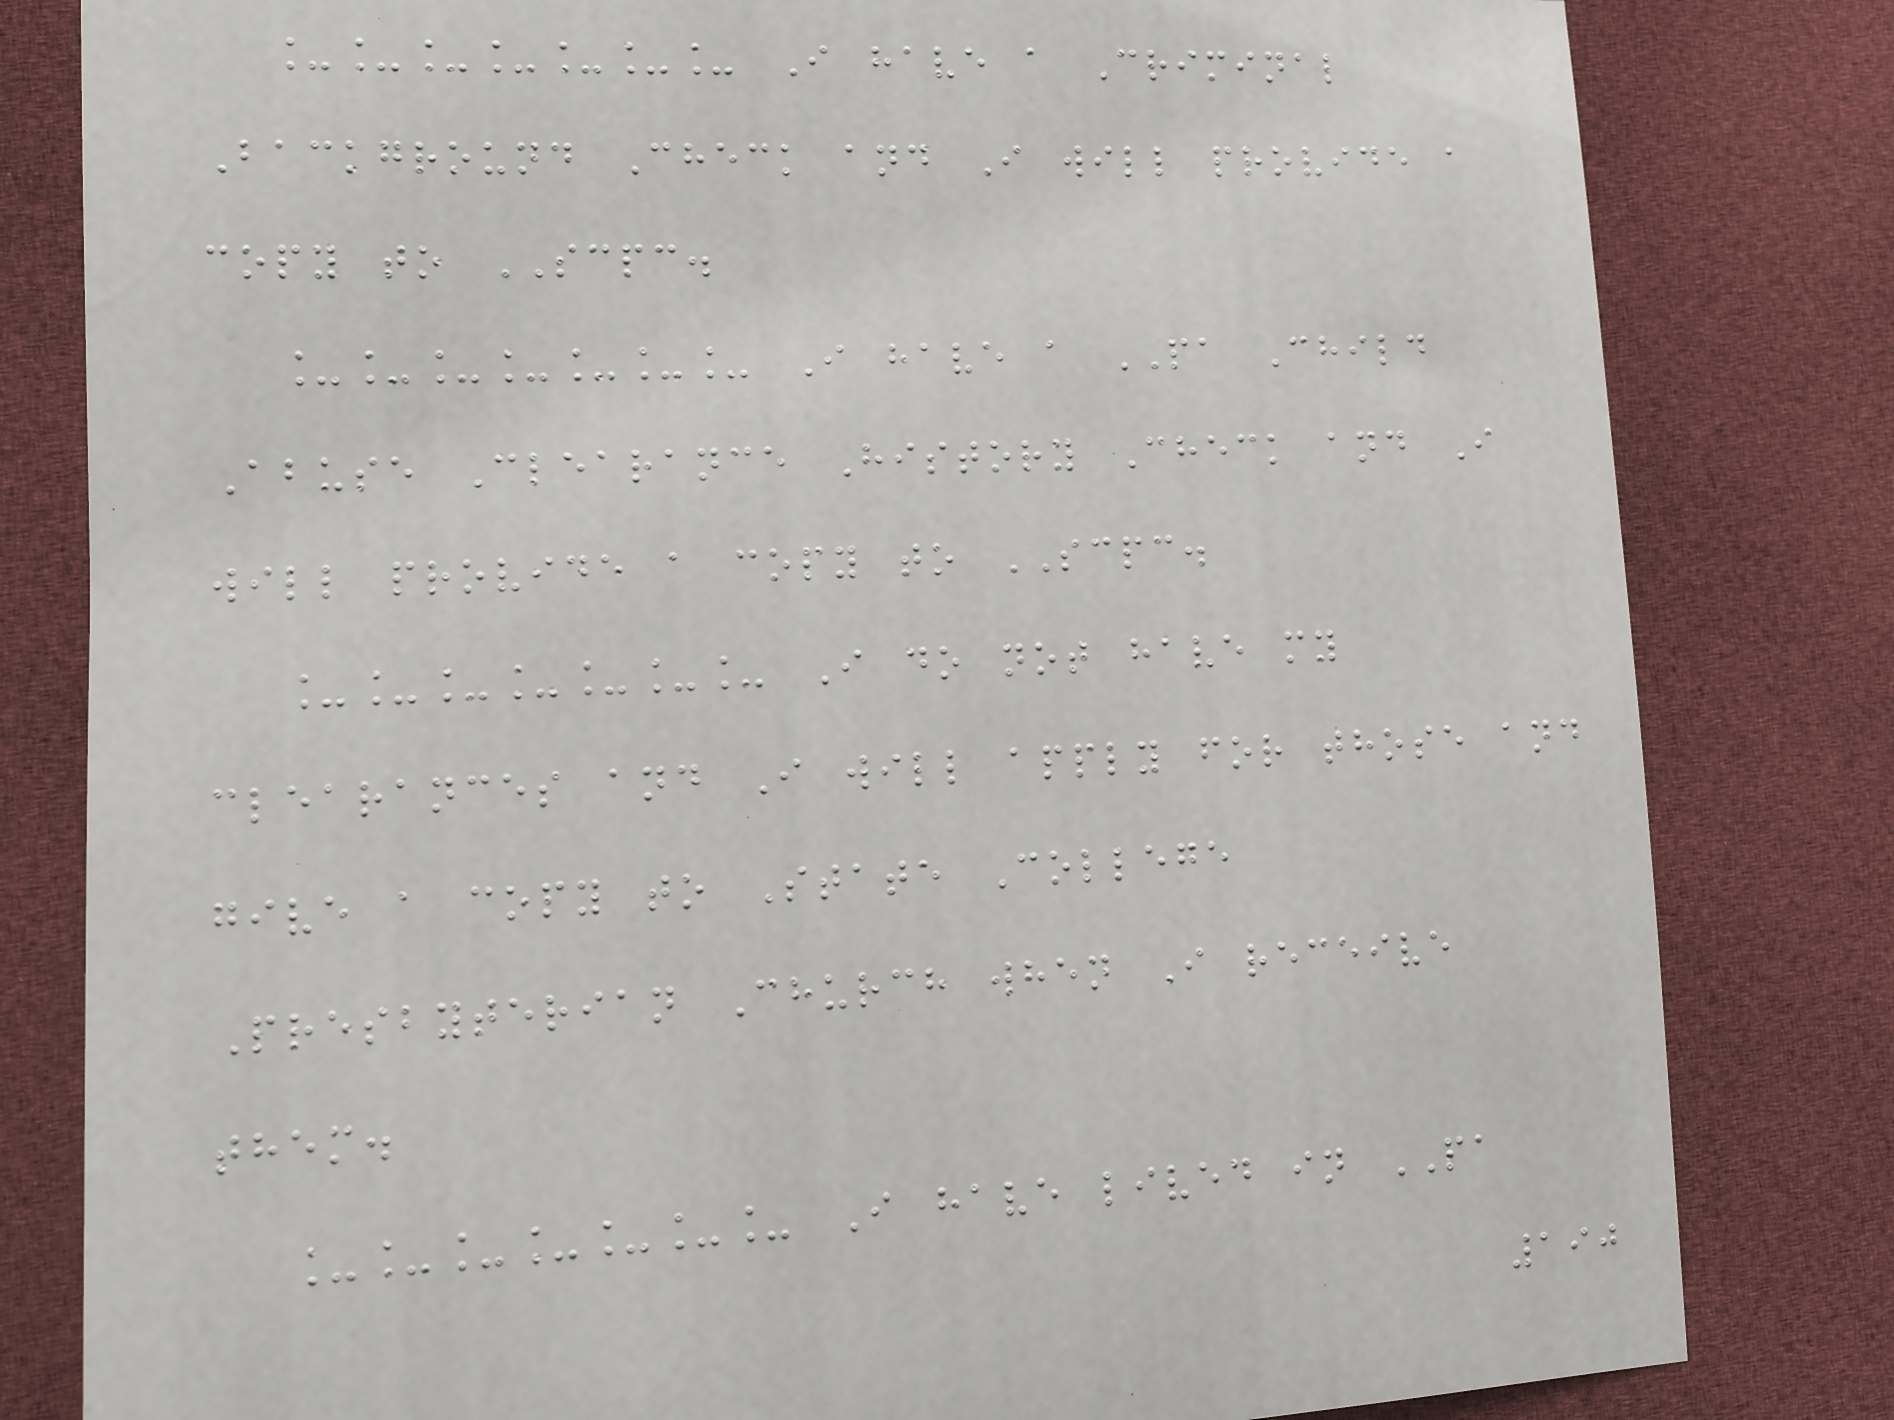_______ I have a Criminal
Background Check and I will provide a
copy to SCPC.
_______ I have a PA Child
Abuse Clearance History Check and I
will provide a copy to SCPC.
_______ I do not have my
clearances and I will apply for those and
give a copy to State College
Presbyterian Church when I receive
them.
_______ I have lived in PA
190
